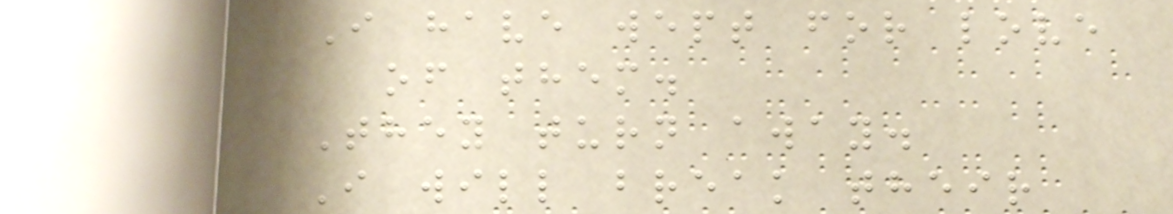I have wept for love
of them.
They turn away.
I will break their
